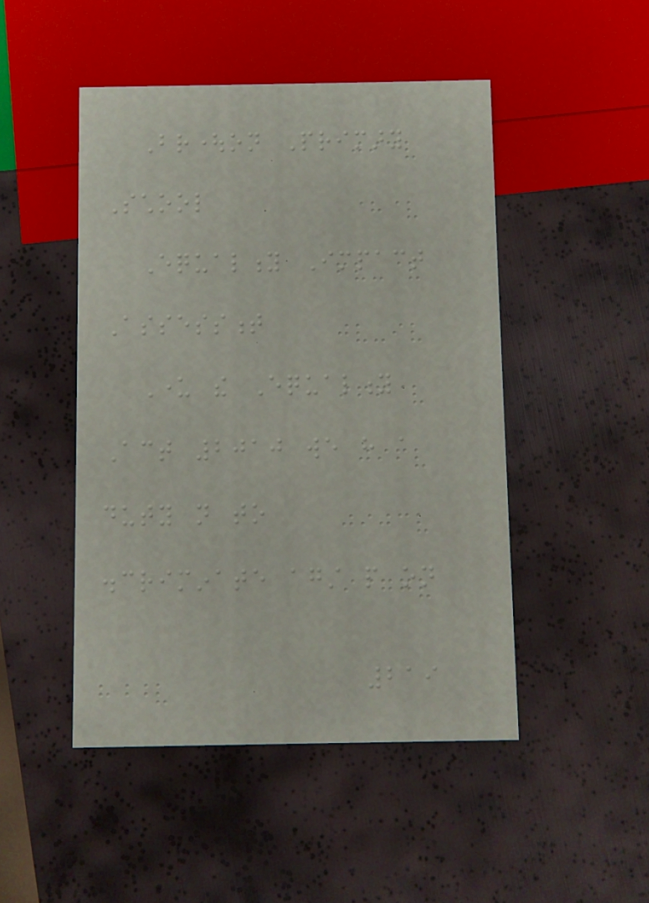Broughton Primary
School
Equality Impact
Assessment
Under the Equality
Act 2010 we have a
duty not to
discriminate against people on
219
